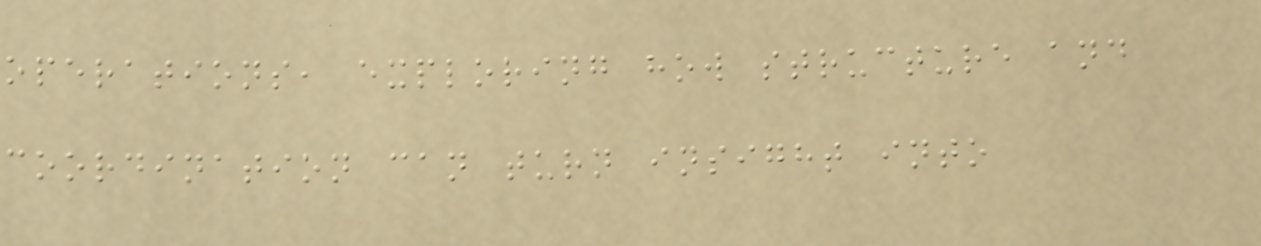operations, exploring how structure and
coordination can turn insight into
